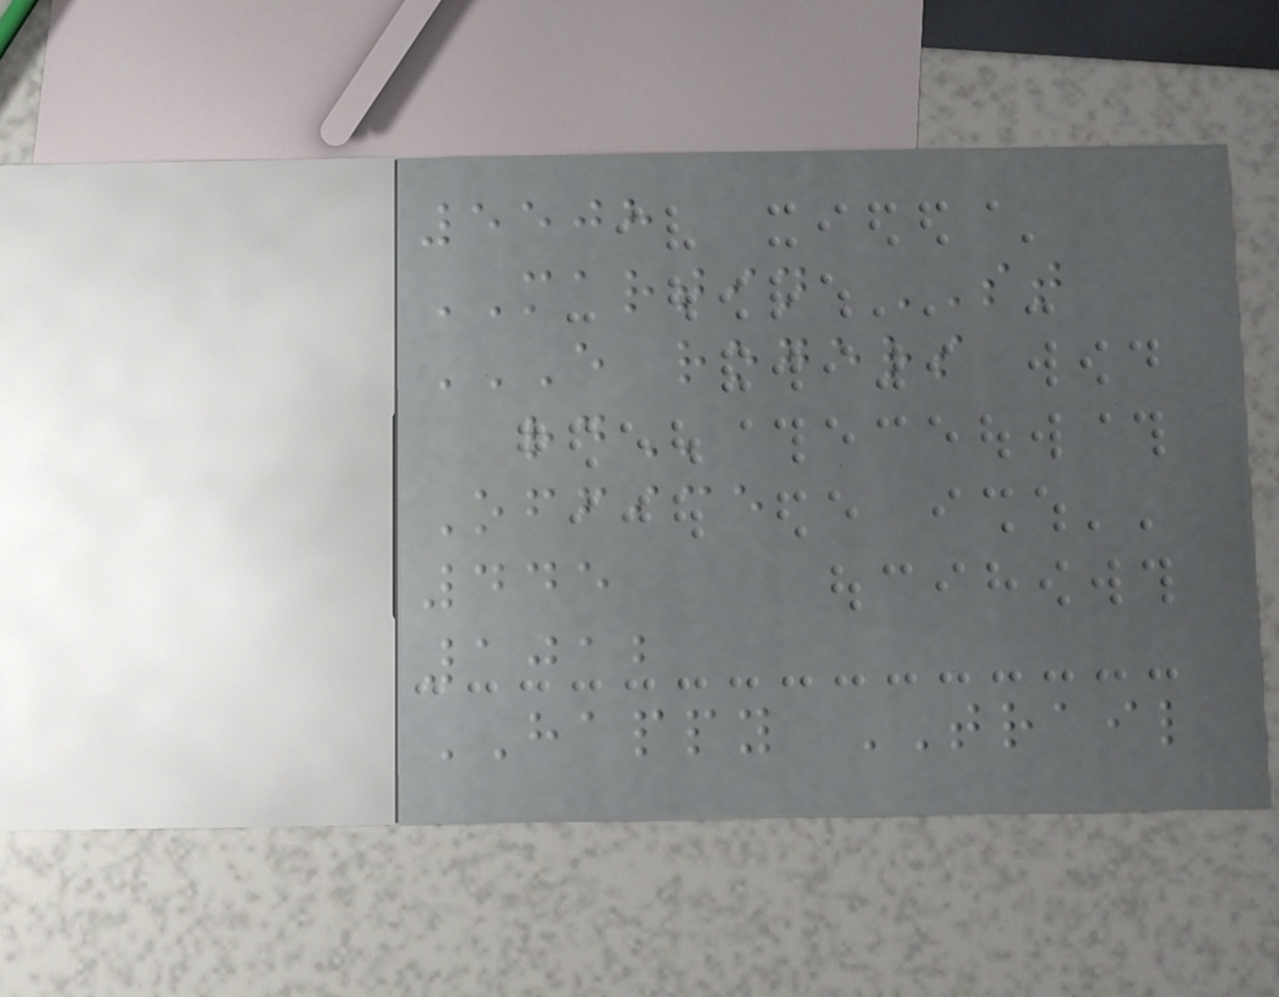5508
MARTIN ST
E ROGERS
RD
Office
445
1012
HAPPY TRAIL
